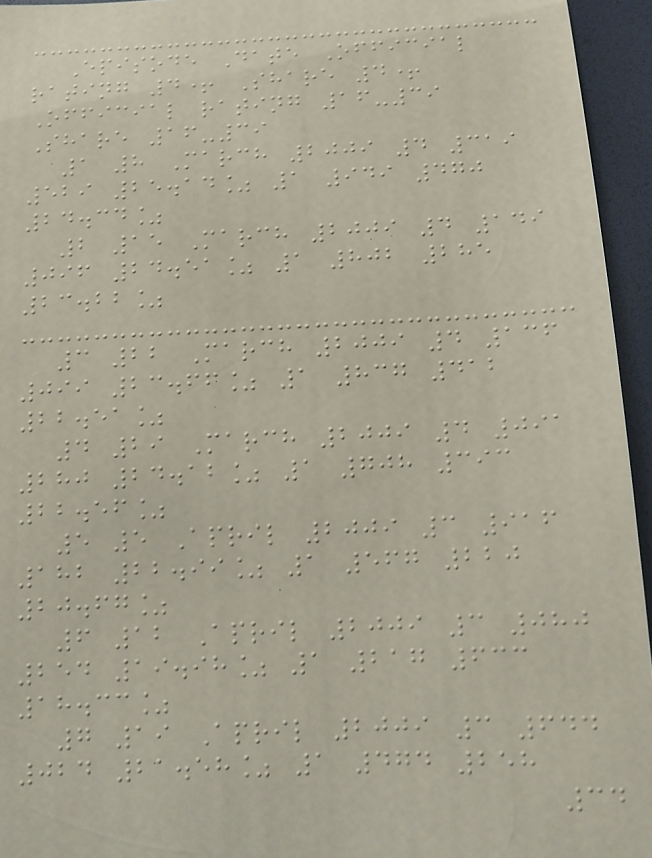Episode Date Official
rating 4+ Share 4+
Official rating 16-39
Share 16-39
1 8 March 2009 4 319
529 25.14% 1 949 470
24.34%
2 15 March 2009 4 149
096 24.51% 1 802 285
23.22%
3 22 March 2009 4 136
099 23.66% 1 837 412
22.51%
4 29 March 2009 4 091
280 24.12% 1 708 393
22.56%
5 5 April 2009 3 916
182 22.99% 1 567 220
20.67%
6 12 April 2009 3 080
254 19.98% 1 217 633
18.33%
7 19 April 2009 3 644
024 21.58% 1 474 258
34
